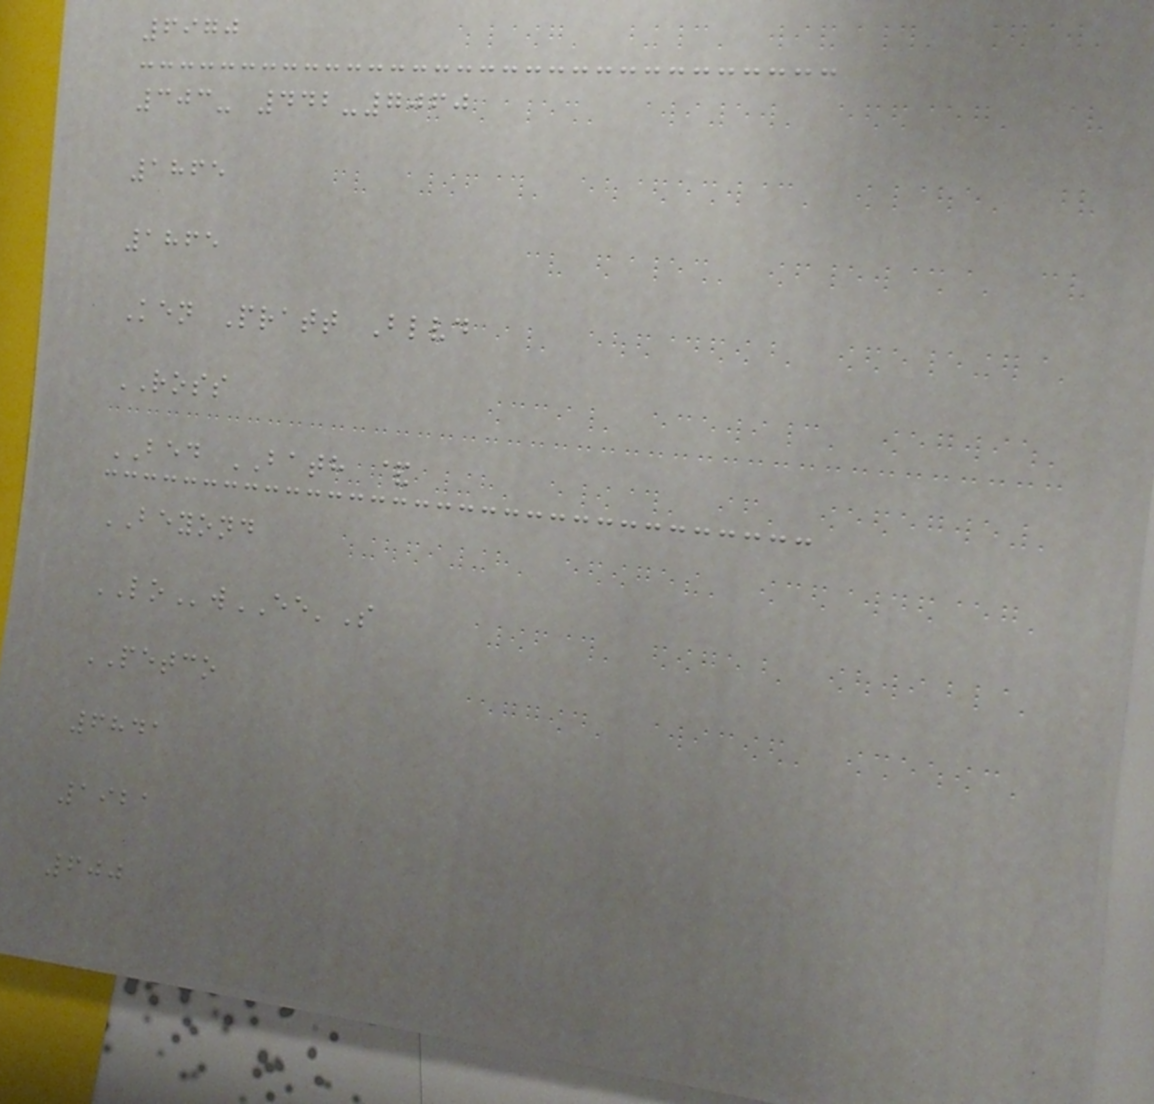6970
303- 442-7060
1865
1865
Ken Pratt Blvd
ROSS
BED BATH &
BEYOND
LOwEE'S
PETCO
6841
1921
600
